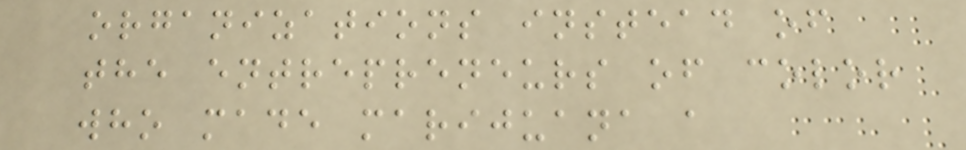organizations instead of
the entrepreneurs of color
who made marijuana a
